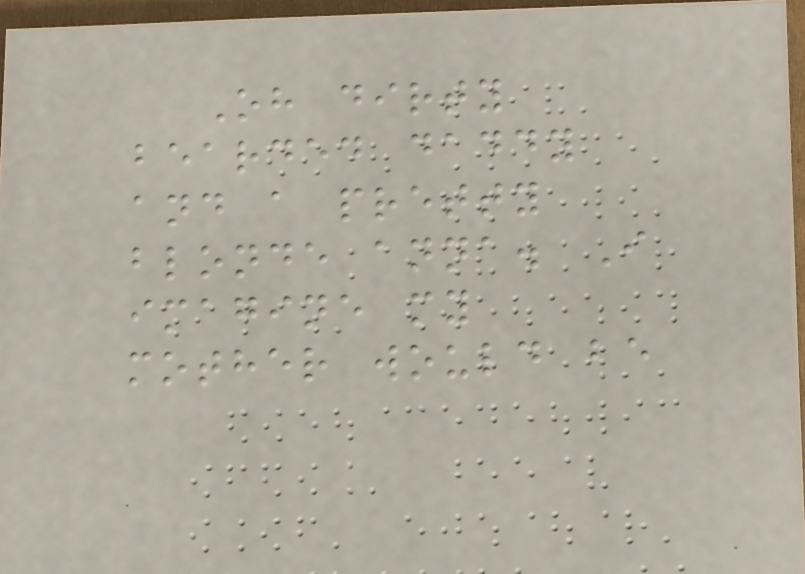Oh dirty
bearded daddy
and a pretty
blonde anna. I
imagine my
mother would be
